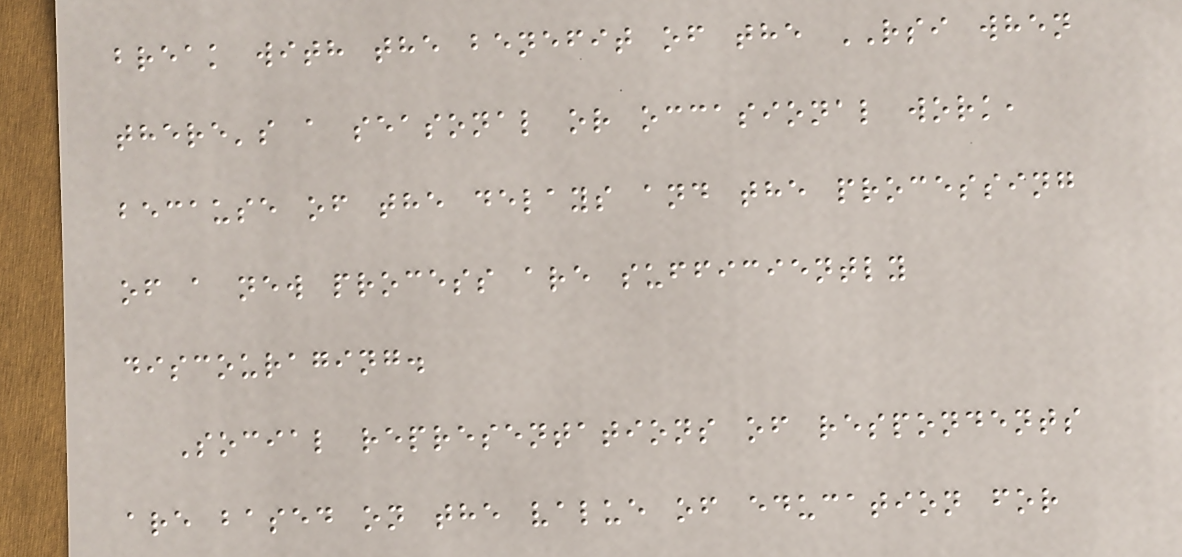break with the benefit of the RSI when
there's a seasonal or occasional work,
because of the delays and the processing
of a new process are sufficiently
discouraging.
Social representations of respondents
are based on the value of education for
